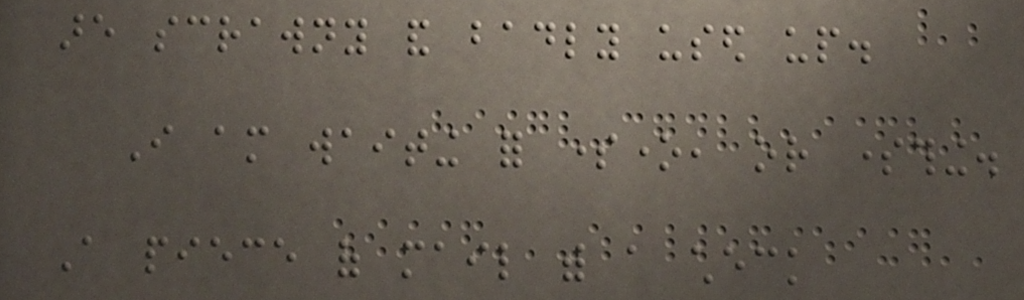are scrawny and badly used up.
I am waiting for someone, or something.
A piece of mail with a check
